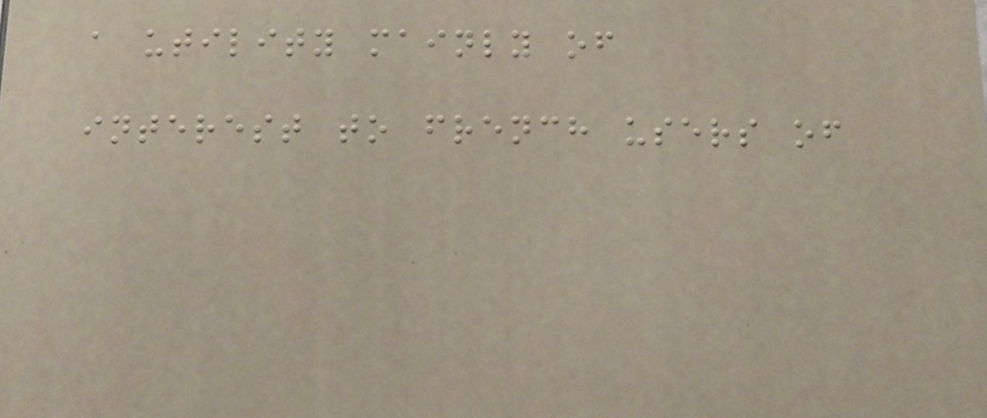a utility mainly of
interest to french users of
